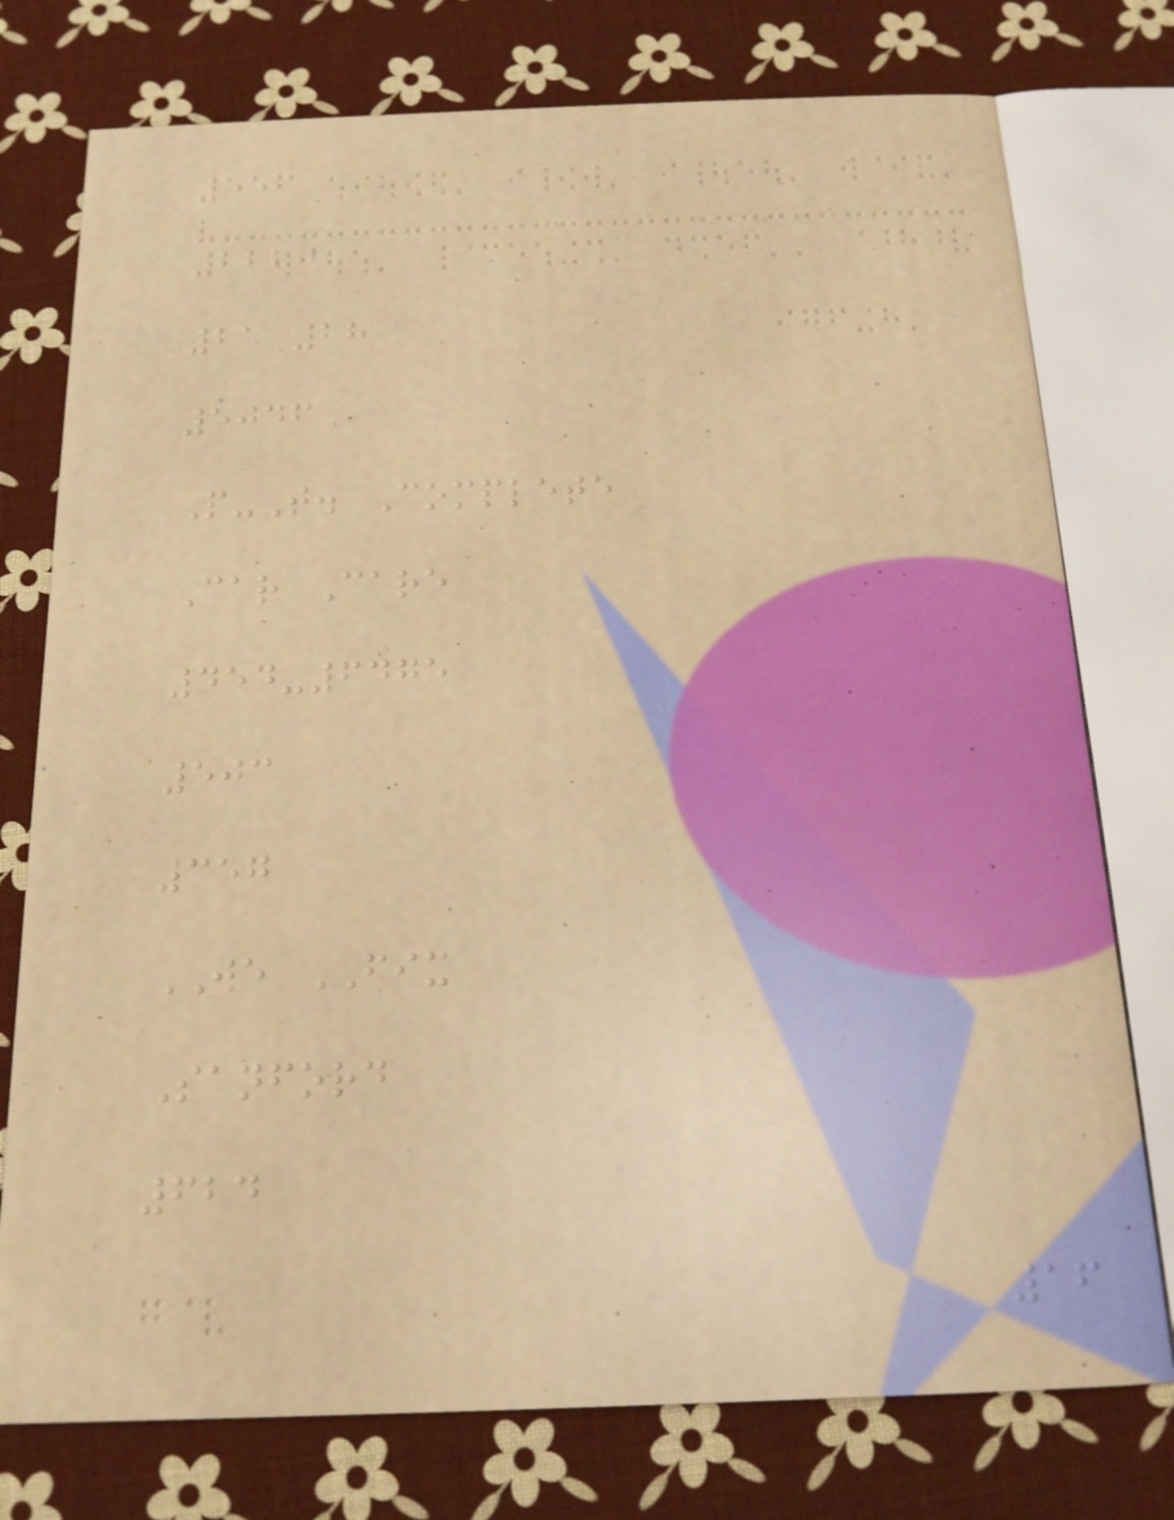556
2220
21 28
5046
P-T. Complete
Car Care
454-6475
503
357
WE FIX
Sanford
624
16
